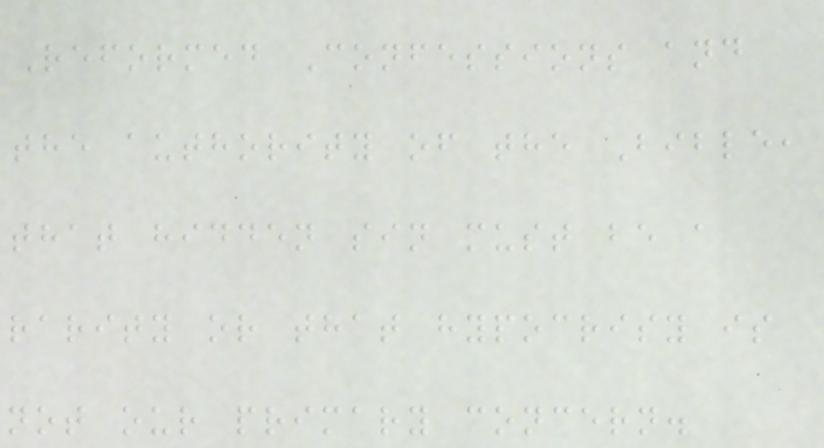Reformed Confessions and
the authority of the Bible,
that hidden sin must be a
rarity or that hypocrisy is
not our primary concern.
